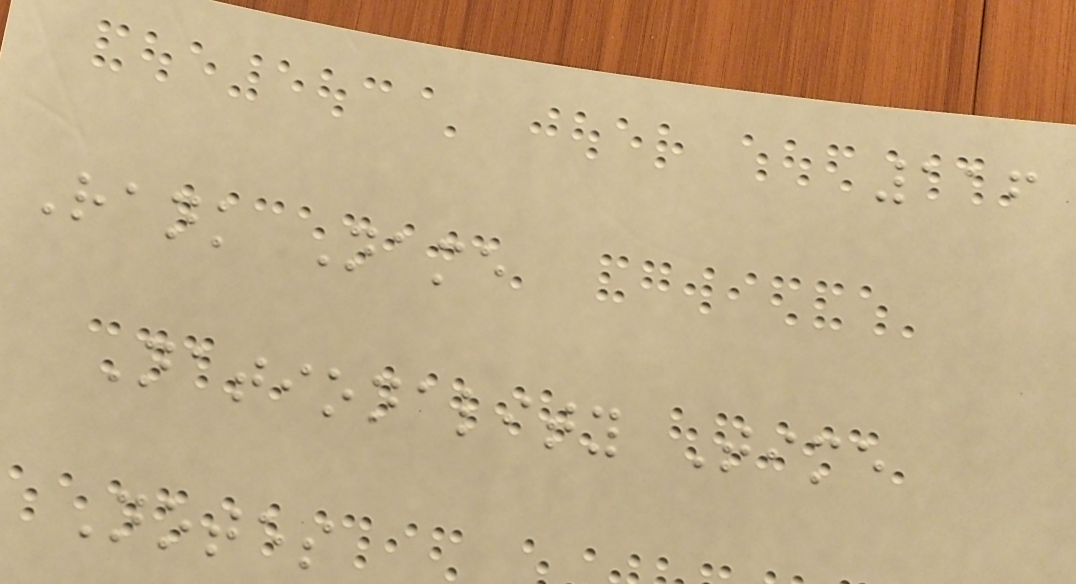116
Rank Name
Nationality Time
Notes
